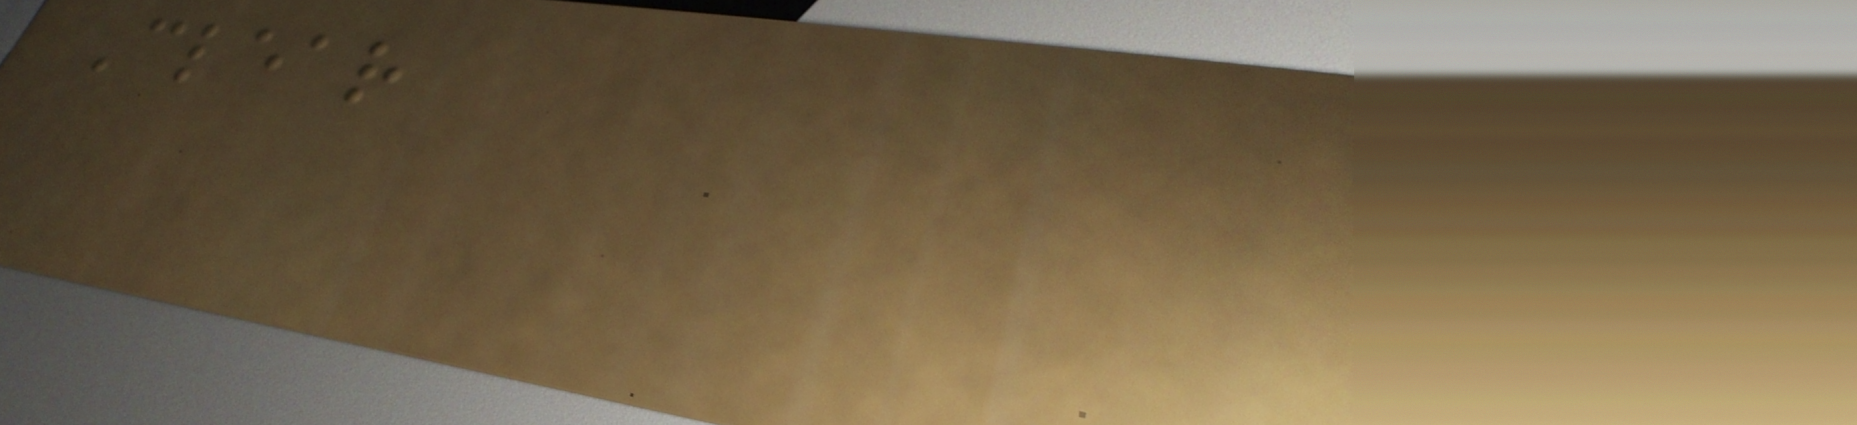Clear
